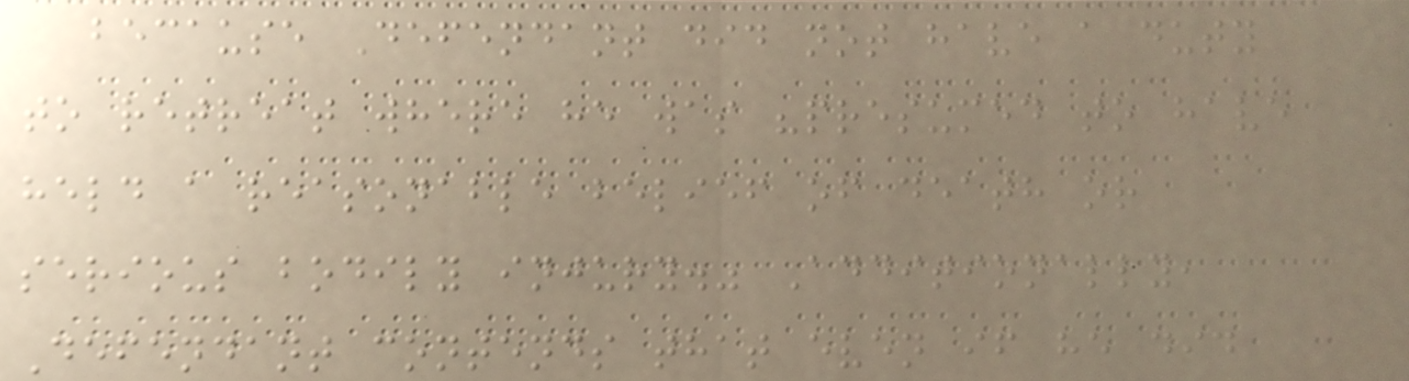because Defendant did not have a duty
to retreat where he was "presumed to have
held a reasonable belief of death or
serious bodily injury." Additionally,
Defendant contends that even if he did
